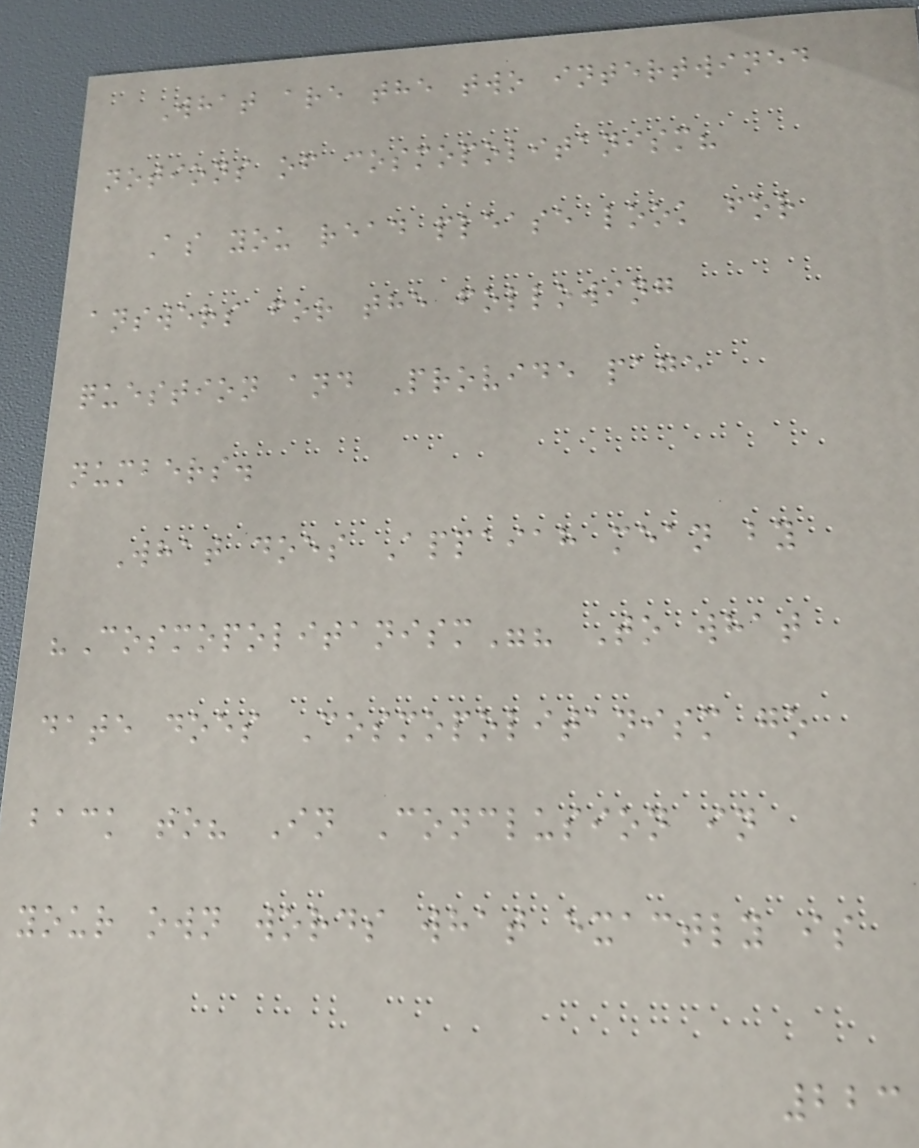What are the two intertwined
notions of cosmopolitanism?
As you read please look for
answers for the following
question and Provide page
numbers.
What does Appaiah mean by
"Cosmopolitanism"? To what
date does Cosmopolitanism go
back to? In Conclusion in
your own words what exactly is
223
